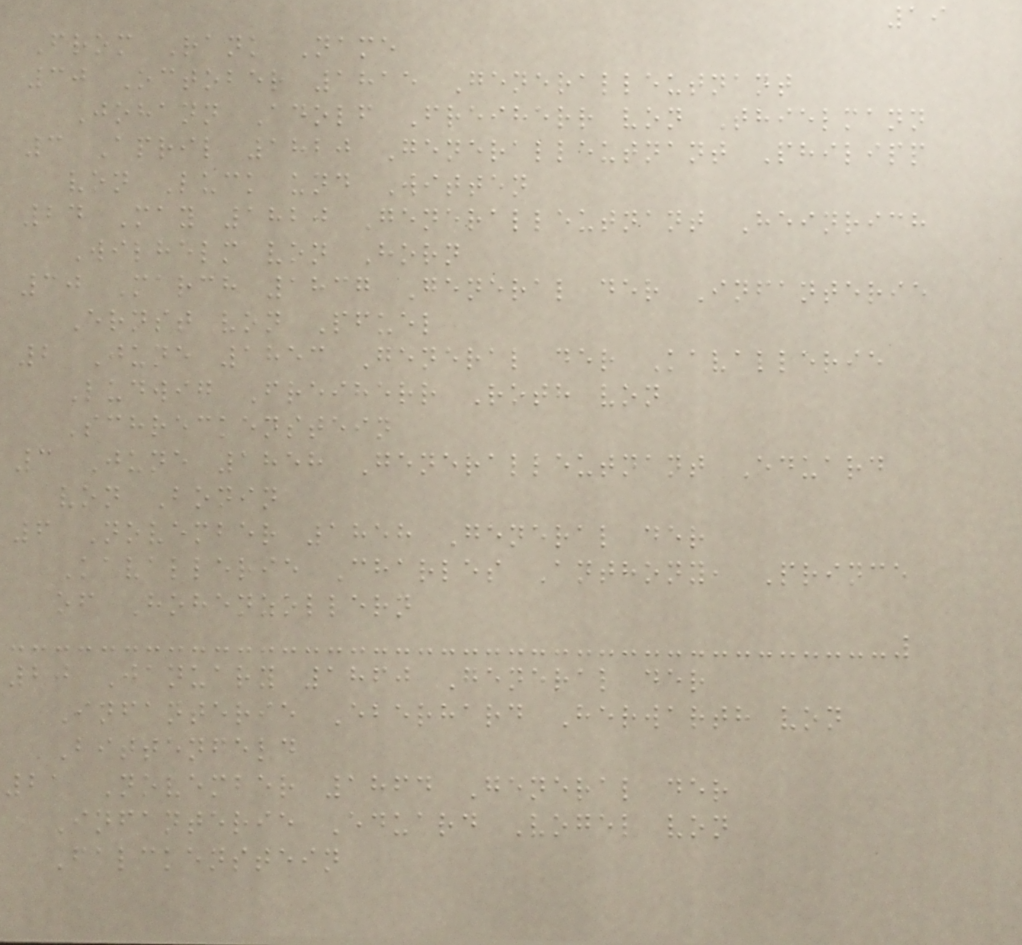19
From Rank Name
30 October 1815 Generalleutnant
Johann Adolf Freiherr von Thielmann
3 April 1820 Generalleutnant Philipp
von Luck und Witten
24 May 1820 Generalleutnant Heinrich
Wilhelm von Horn
30 March 1837 General der Infanterie
Ernst von Pfuel
2 June 1853 General der Kavallerie
Ludwig Freiherr Roth von
Schreckenstein
3 June 1858 Generalleutnant Eduard
von Bonin
6 November 1858 General der
Kavallerie Charles Anthony, Prince
of Hohenzollern
20 January 1860 General der
Infanterie Eberhard Herwarth von
Bittenfeld
21 November 1864 General der
Infanterie Eduard Vogel von
Falckenstein
